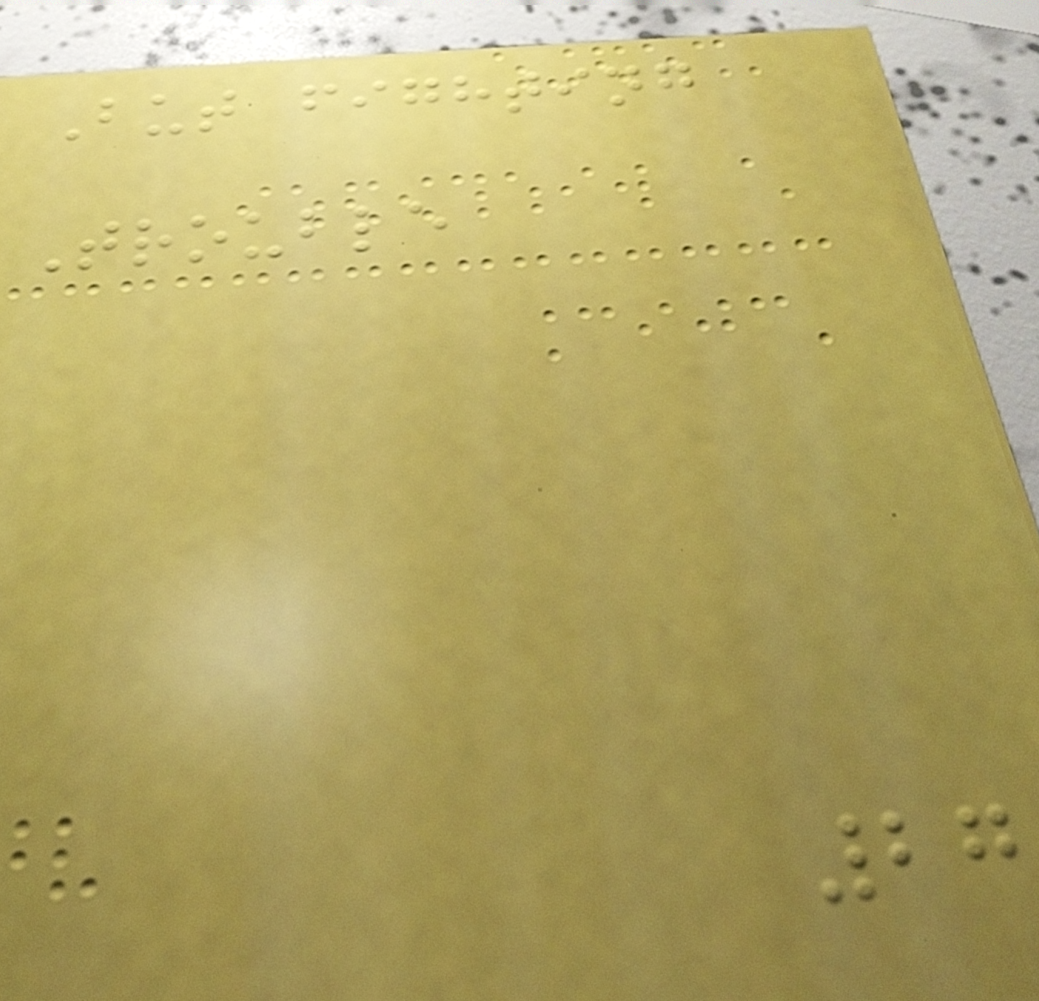But fighting
Trouble
27
